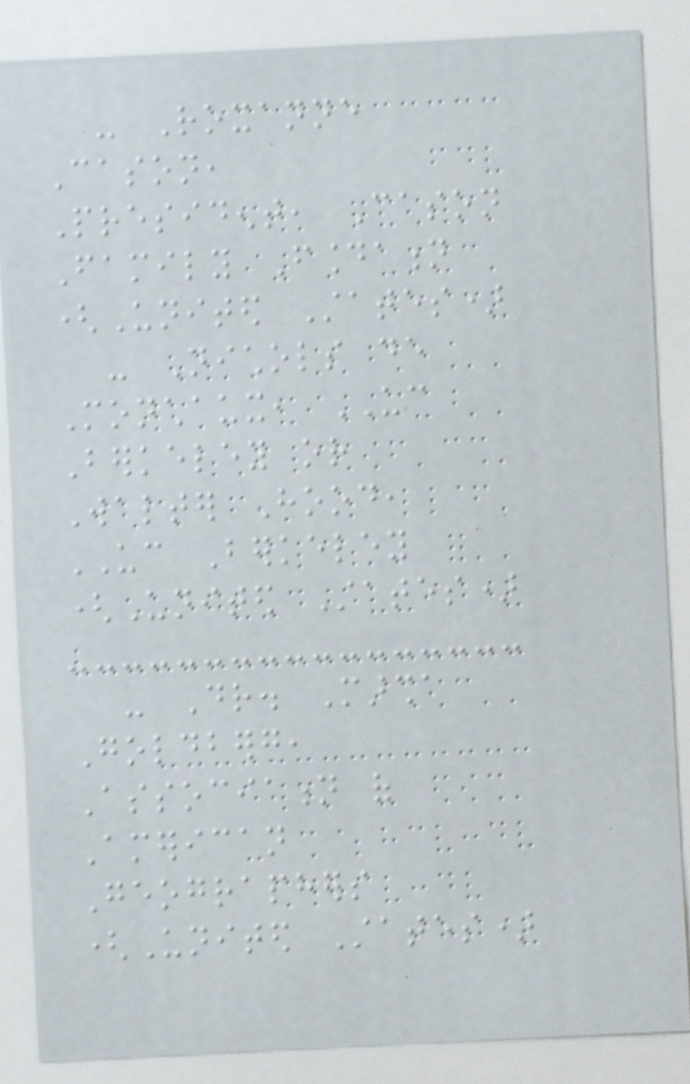- Roxanne
Cason,
President, Cason
Family Foundation
(United States)
- Nichols de
Monchaux, UC
Berkeley or
Walter Hood,
UC Berkeley
(United States)
- Dr. Marsha
Goldberg,
Association of
American
Geographers
(United States)
